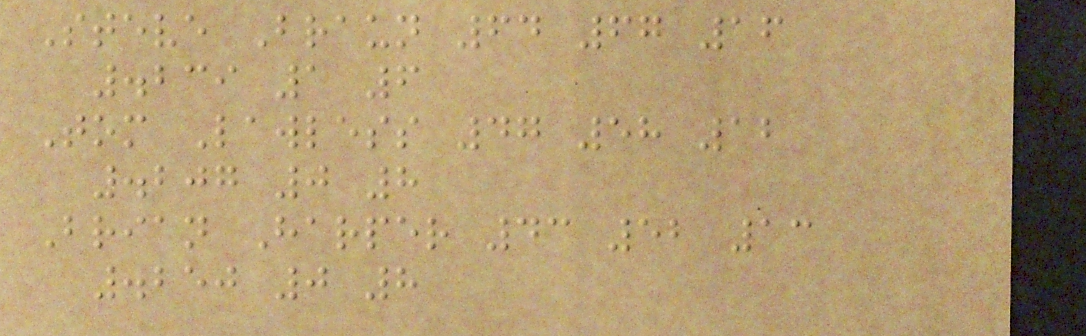Steve Braun 64 67 16
.239 1 6
Tom Lawless 47 58 12
.207 0 8
Brian Harper 43 52 13
.250 0 8
